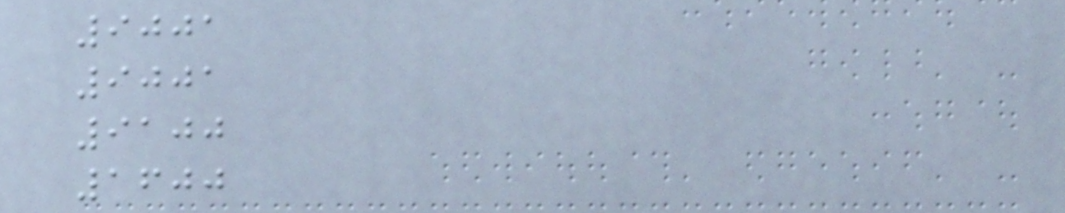9001
9001
9100
1600
